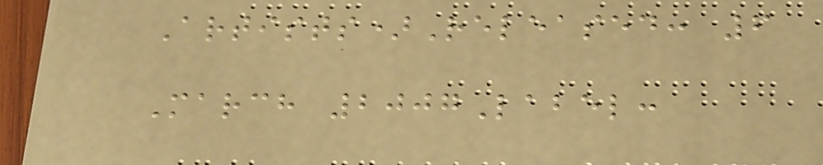Artists)Released: 6
March 2007Label:
